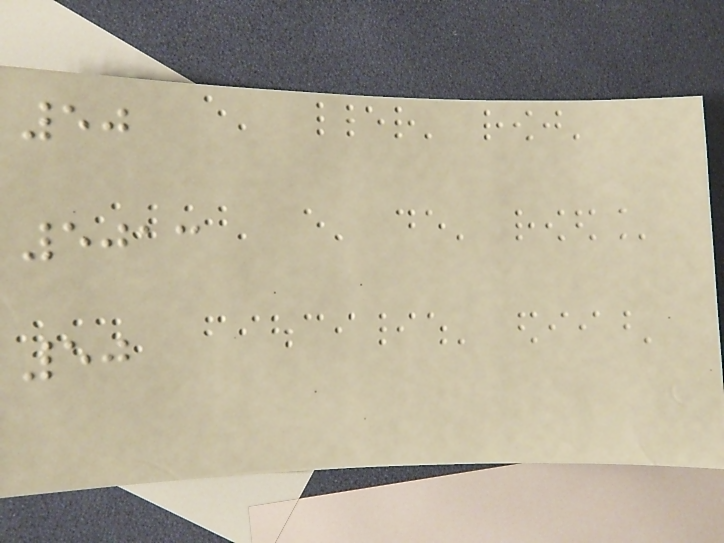50
5013
50
